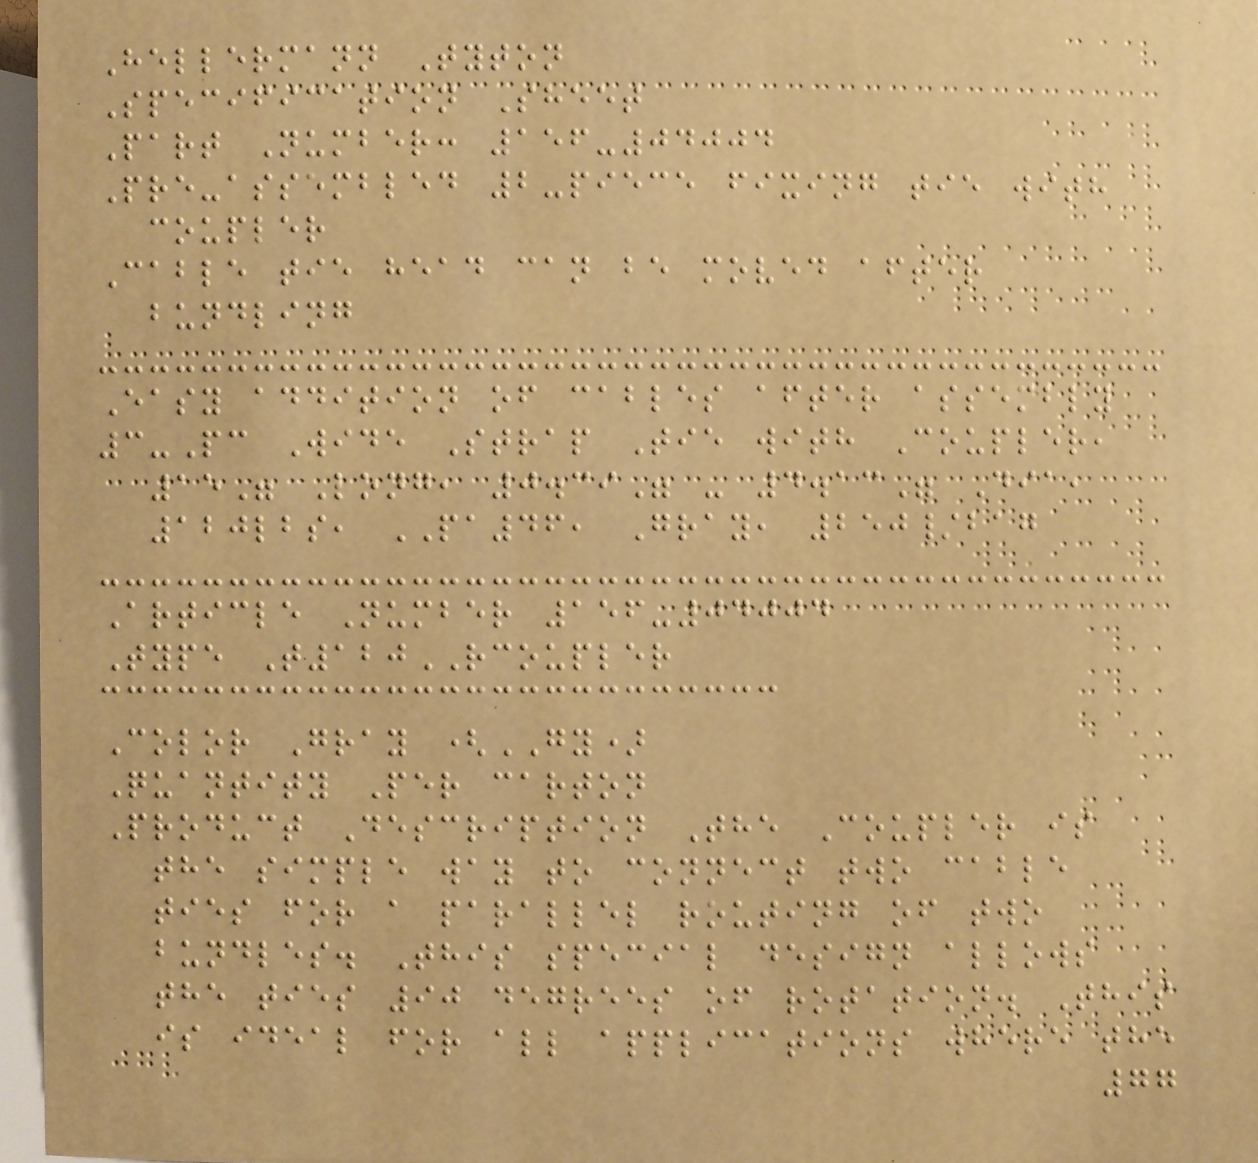Hellermann Tyton
Specification Sheet
Part Number: 156-04004
Pre-assembled 2-piece fixing tie with
coupler
Cable tie head can be moved after
bundling
Easy addition of cables after assembly
3-Pc Wide Strap Tie with Coupler,
15" Long, 0.39" - 4.13" Dia,
120lbs, PA46, Gray, 250/bag
Article Number 156-04004
Type T120RCOUPLER
Color Gray (GY)
Quantity Per carton
Product Description The Coupler is
the simple way to connect two cable
ties for a parallel routing of two
bundles. This special design allows
the ties 90 degrees of rotation. This
is ideal for all applications where the
77
